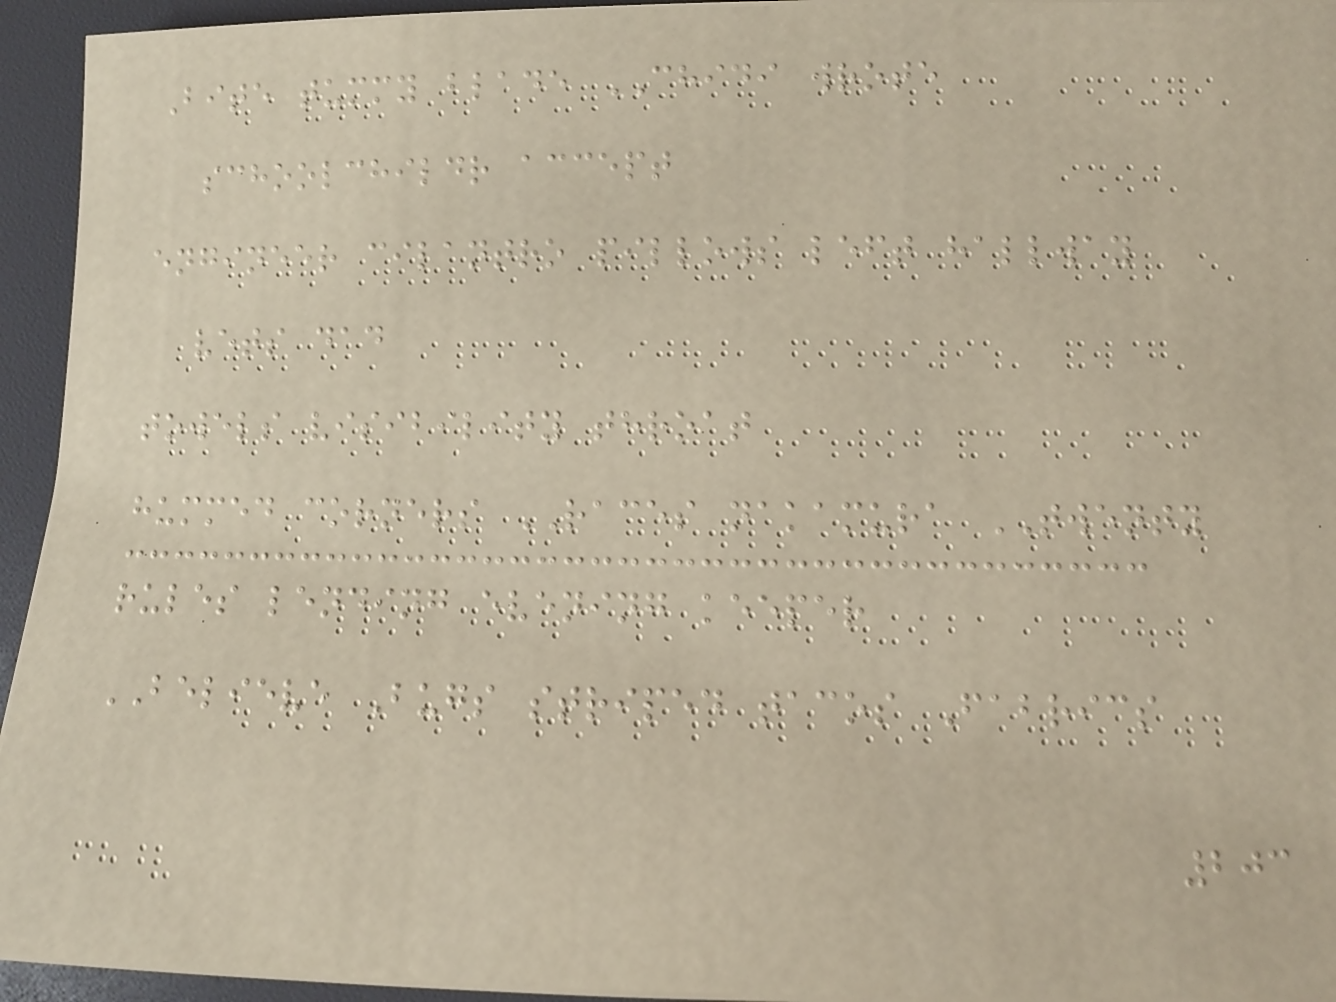Bite tummy blade CHIDI wrote
schoolchildr accept
engineer cilantro pillows left hallway
vets dad
towels visibility throat
hummed corners RACES nakamura TWENTY
rules lending evening keeper
BELIEVE Bugs striped tacos Fabrics
203
